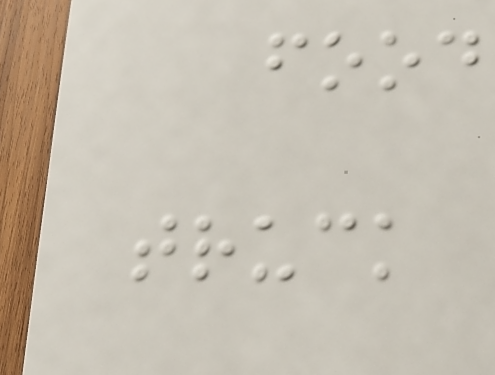food
truck
